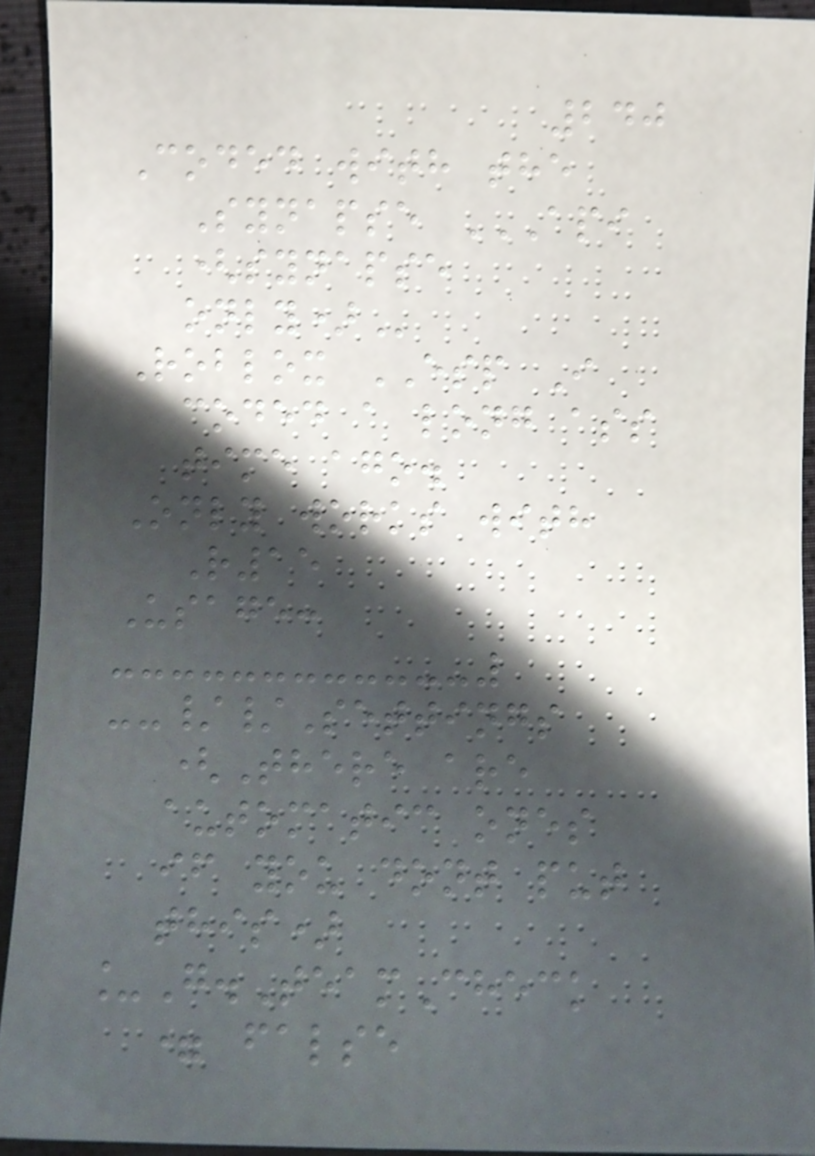240
Coded with the
Synapse API
(SYNAPSE
ONLY)
Roblox ESP I
coded a long ass
time ago.
Only works with
R15
Usage:
--//Settings
(There are
automatic ones
if you dont put
this)
_G.TeamCheck
= false
